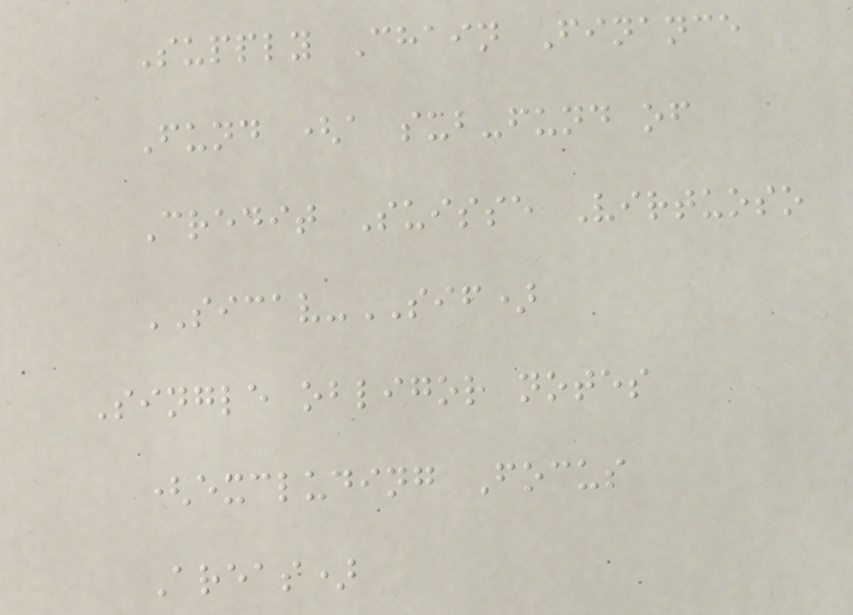Supply Chain Finance
Fund (a sub-fund of
Credit Suisse Virtuoso
SICAV-SIF)
Single obligor notes
(excluding Focus
Areas)
